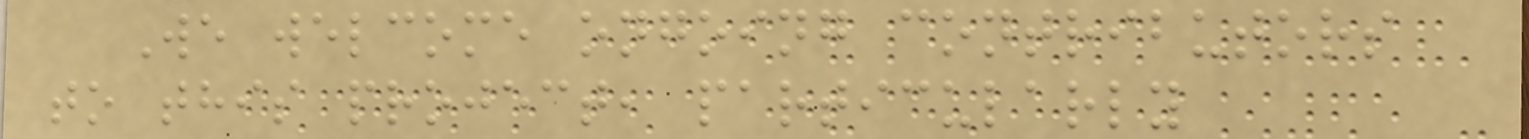We welcome ongoing contributors
to this project, particularly
